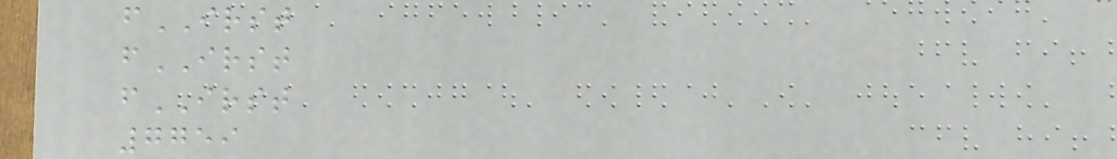fIRST
fIRST
fIRST
7759
